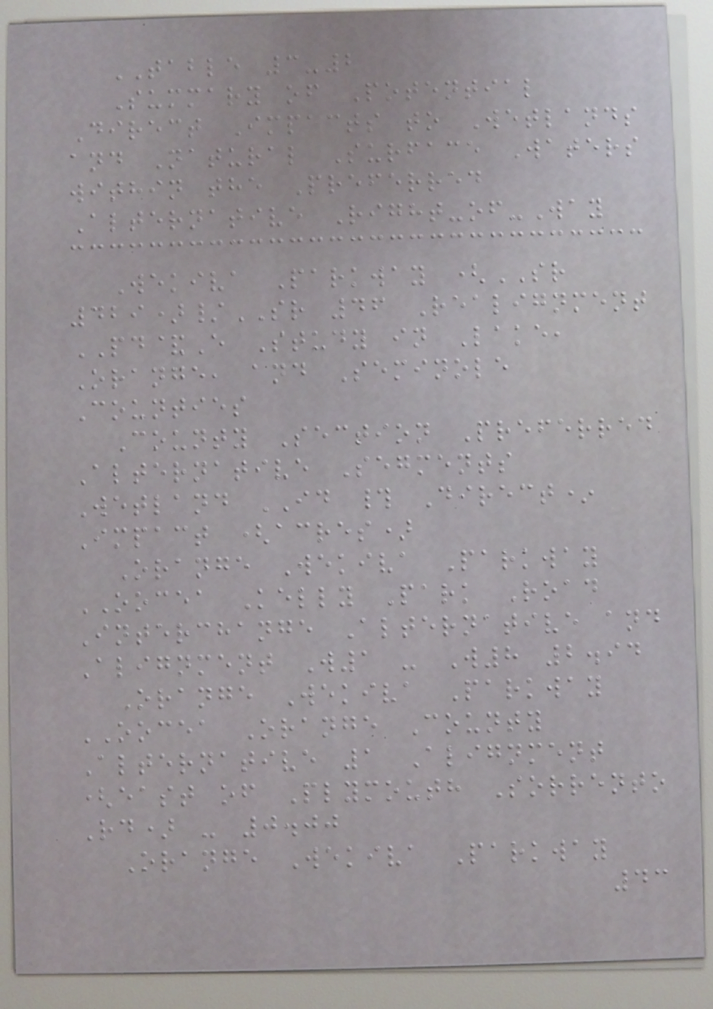TABLE 3-2
Summary of Potential
Direct Impacts to Wetlands
and Natural Surface Waters
within the Preferred
Alternative Right-of-Way
Wekiva Parkway (SR
429)/SR 46 Realignment
PD&E Study in Lake,
Orange, and Seminole
Counties
County Section Preferred
Alternative Segments
Wetland ID # Direct*
Impact (acres)
Orange Wekiva Parkway
OOCEA Kelly Park Road
Interchange Alternative and
Alignment W1 - W8 2.94
Orange Wekiva Parkway
OOCEA Orange County
Alternative 1 Alignment
(east of Plymouth Sorrento
Rd) - 0.00
Orange Wekiva Parkway
43
